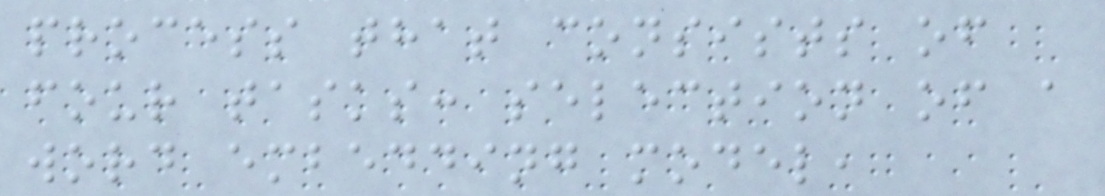process that consists of
four tasks: selection of a
word embedding model,
